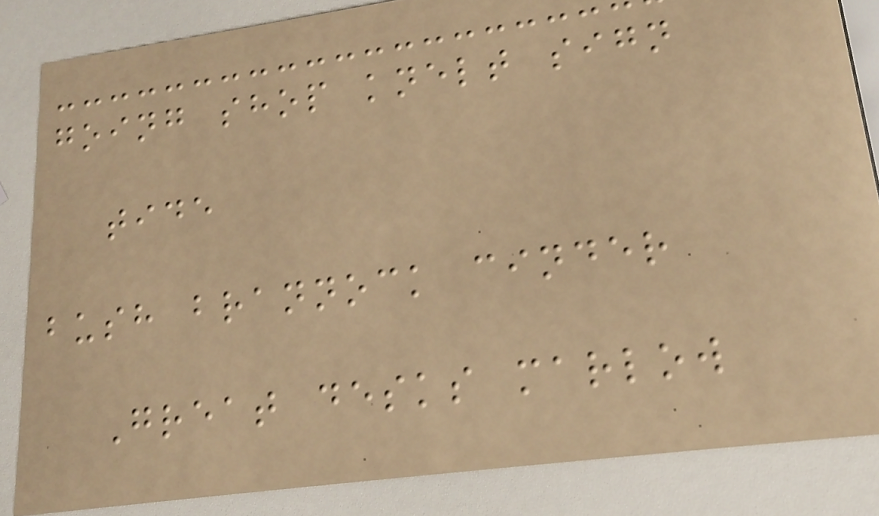going shop knelt sign
tide
bush brannock cinder
Great desks marlow
